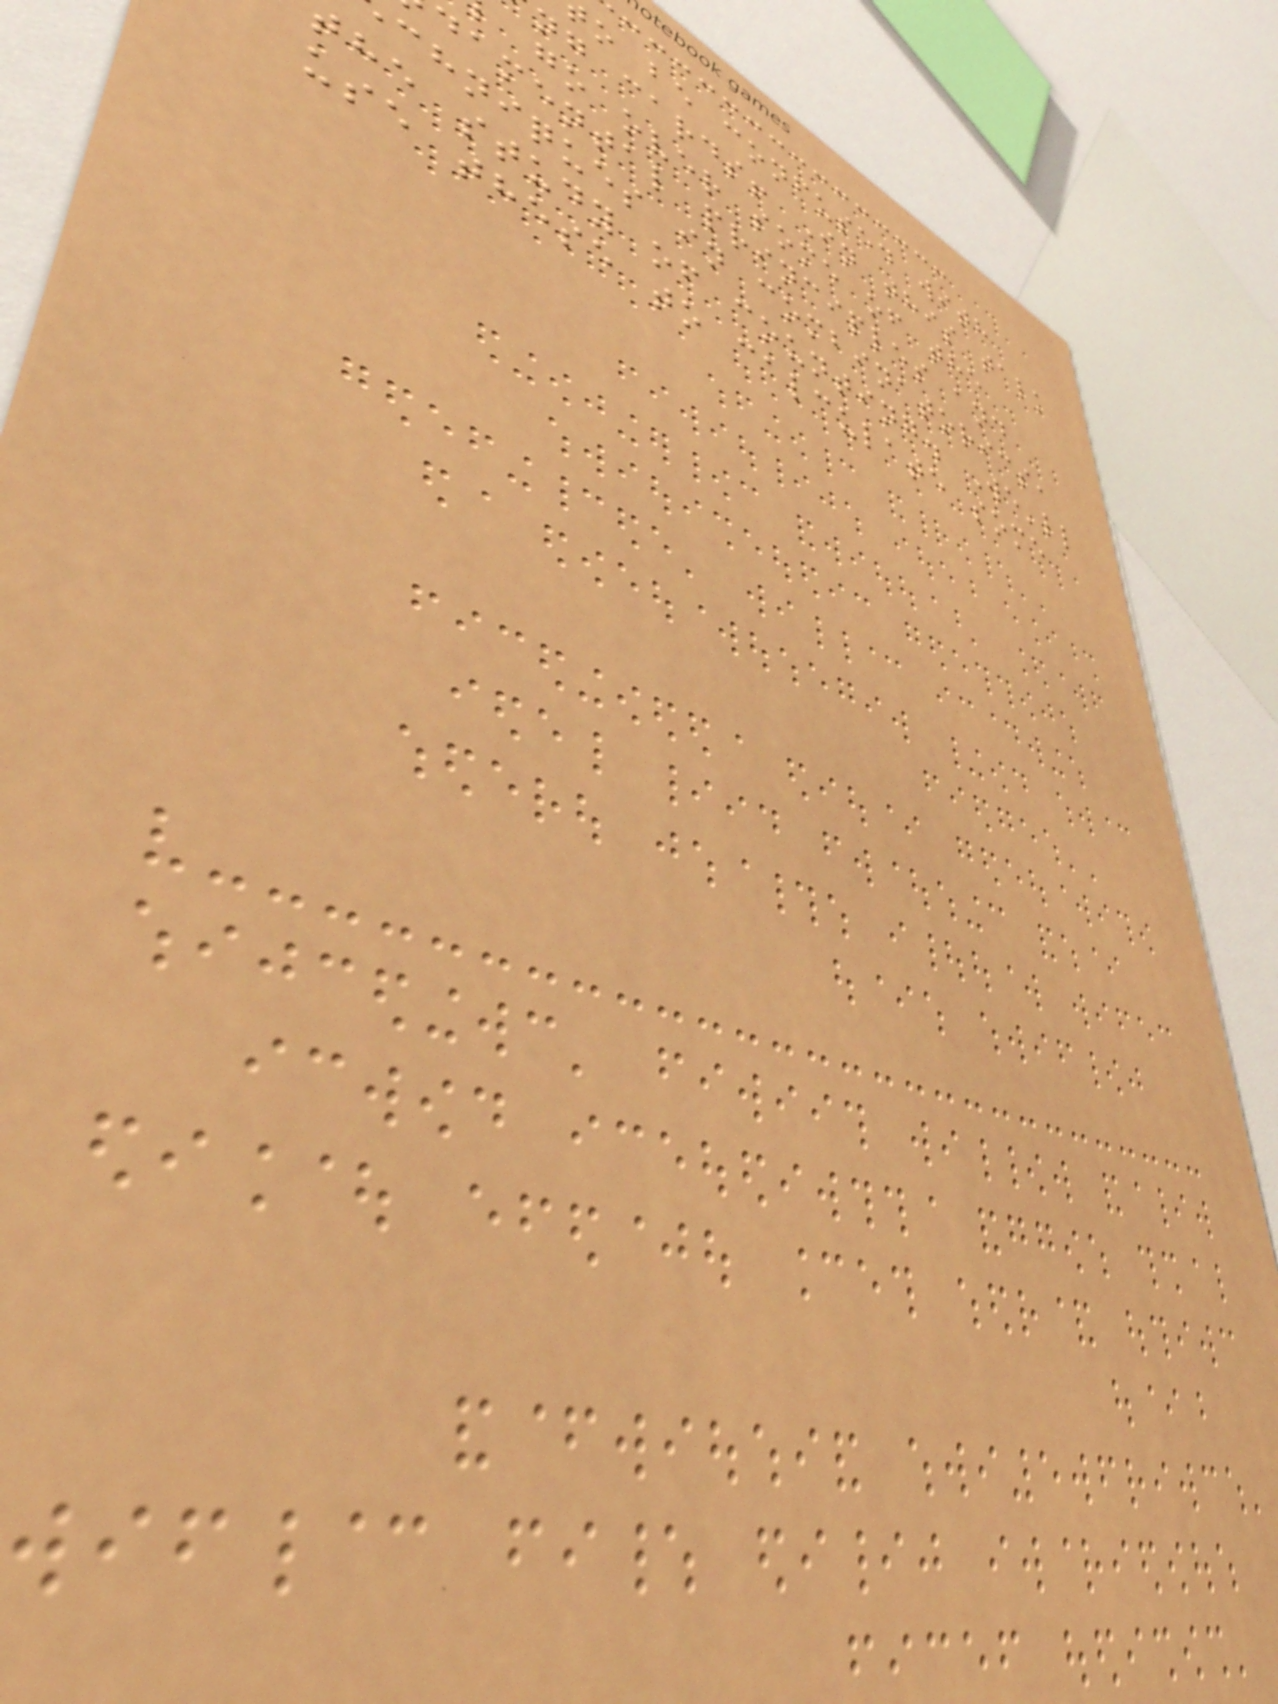o be confused with
ng cards! In this talk
go over some of the
damental principles and
chniques in combinatorics,
the study of counting. We'll
use these to calculate some
